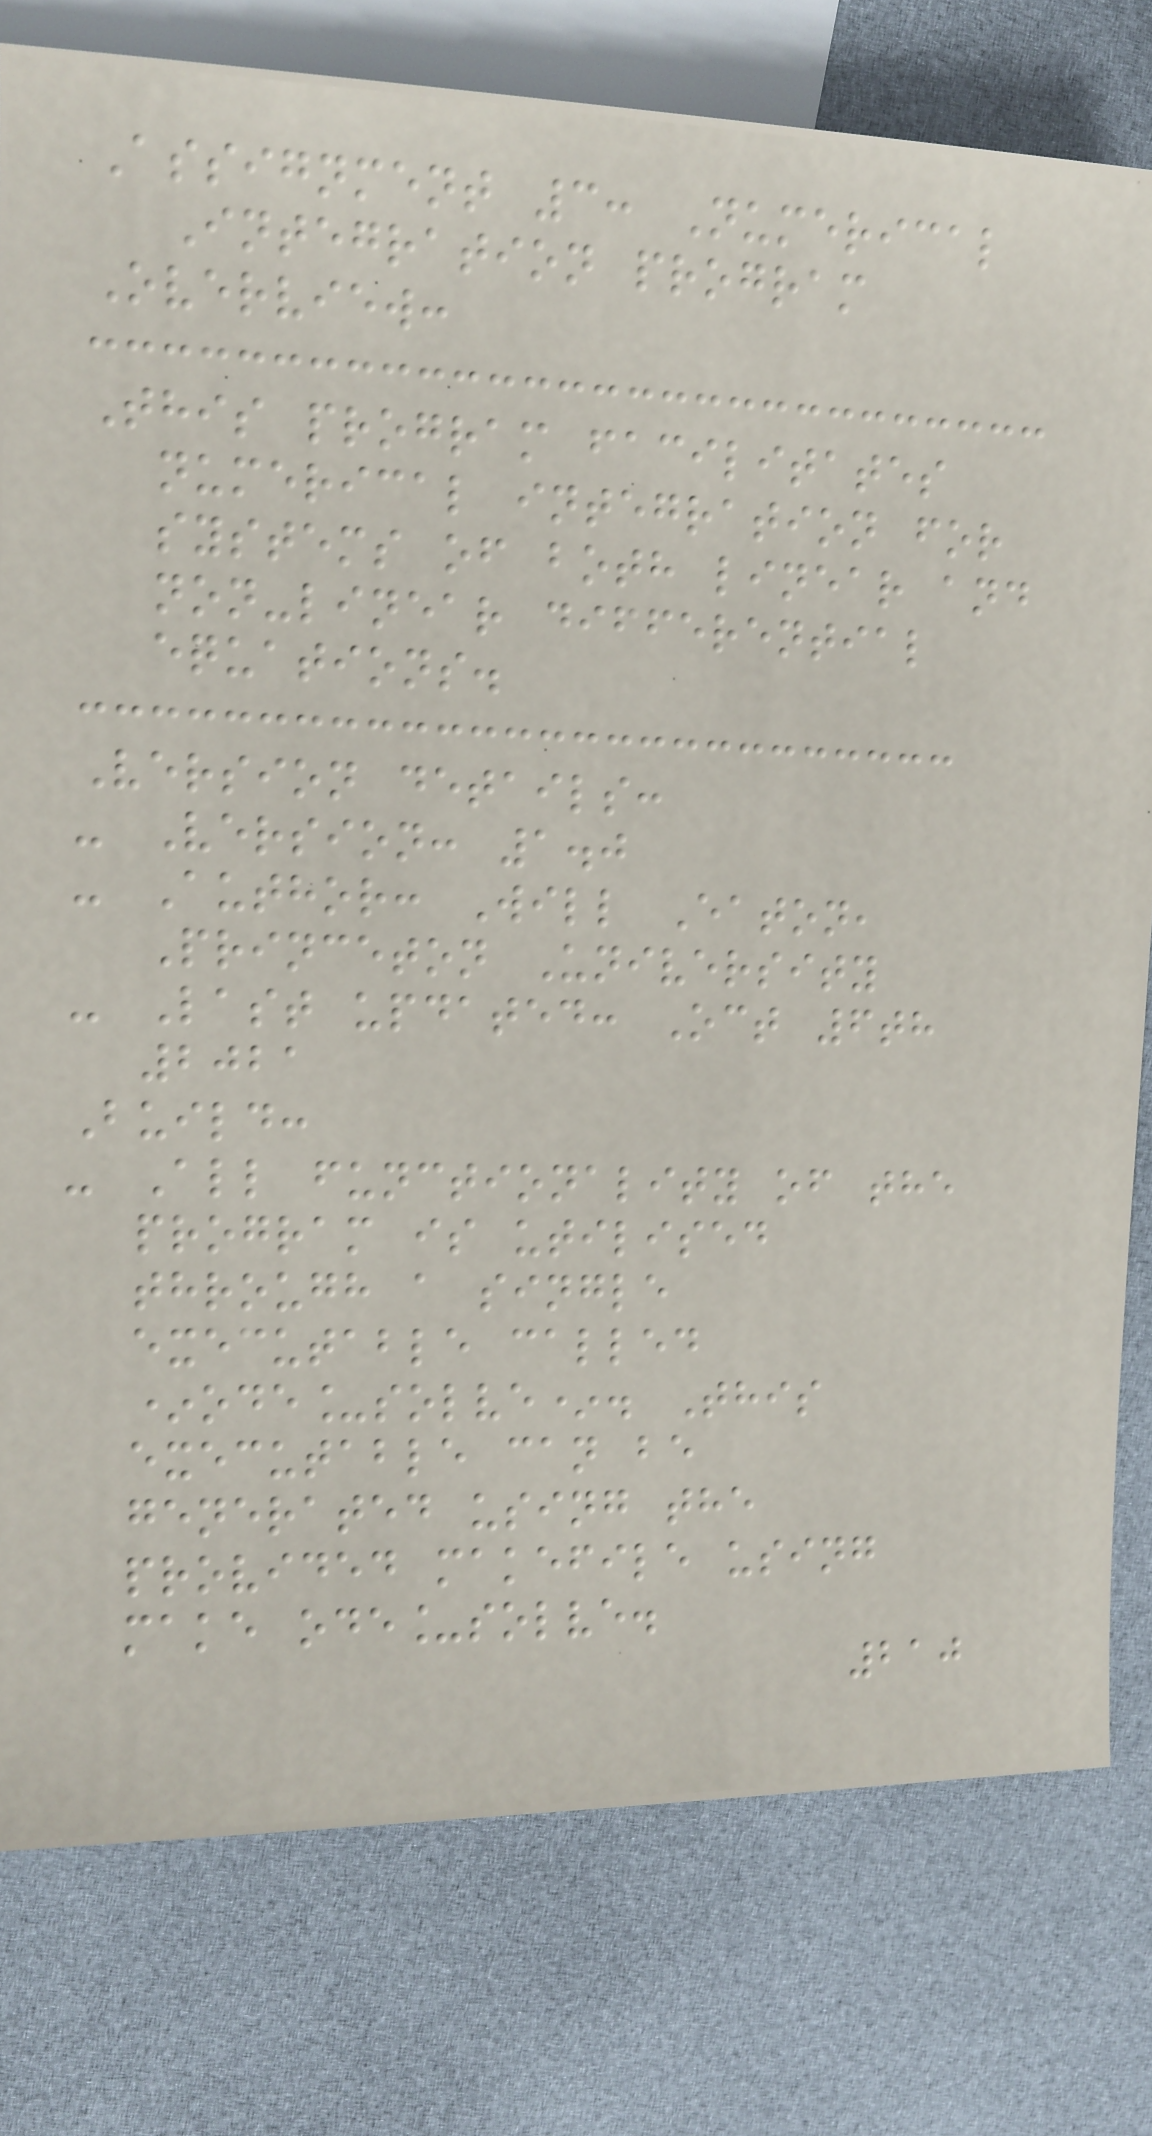Assignment 3: Numerical
Integration program
Overview:
This program facilitates
numerical integration for
systems of both linear and
non-linear differential
equations.
Version details:
- Version: 1.0
- Author: Will Eaton,
Princeton University
- Last updated: Oct 6th
2021
Build:
- All functionality of the
program is utilised
through a single
executable called
*ode_solve*. This
executable can be
generated using the
provided makefile using
make ode_solve.
210
